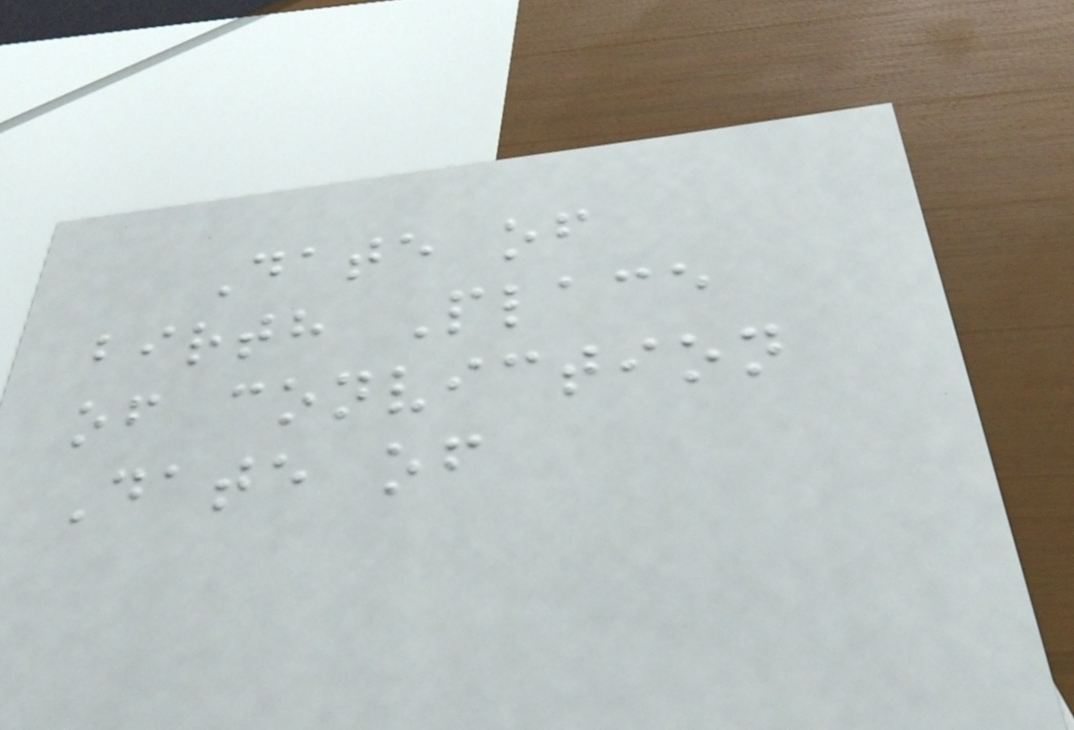Date of
birth Place
of conviction
Date of
